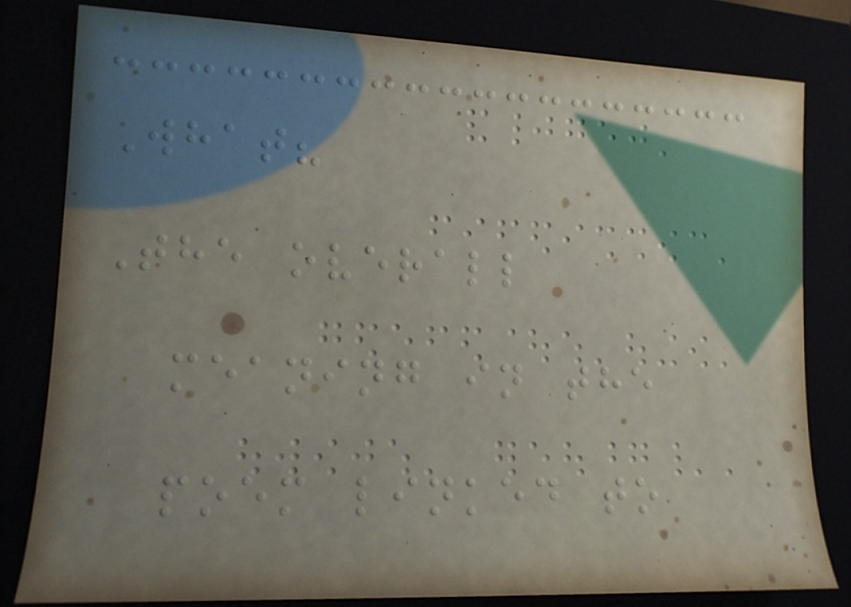What?
The overall
meaning in the
poem linked to
